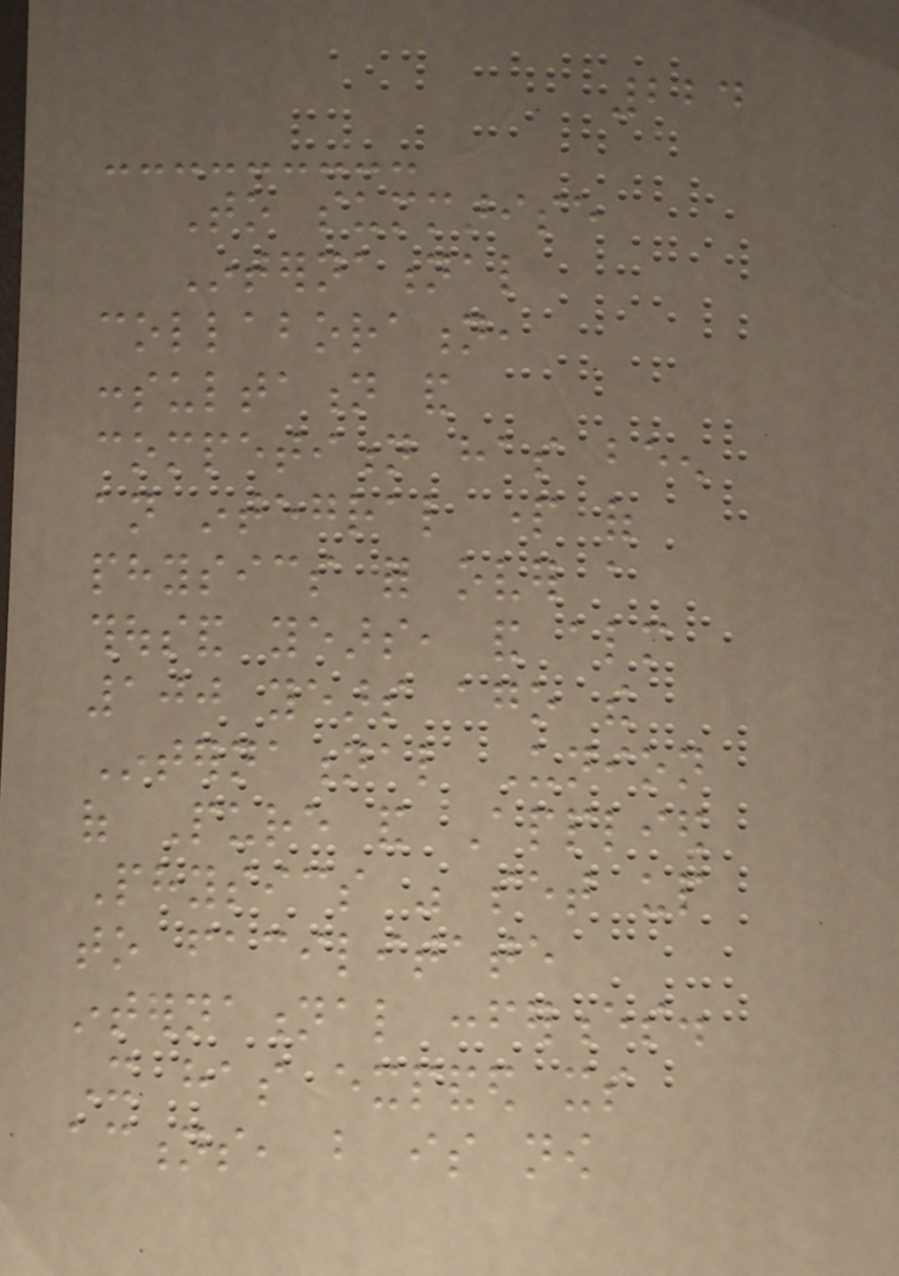224
To summarise
International
collaboration,
consultation and
competition has been
an integral part of
physics for over a
thousand years, and almost
100 years ago the
International Union
of Pure and Applied
Physics was set up
to facilitate
international conferences.
It has expanded its
actions, but is now
